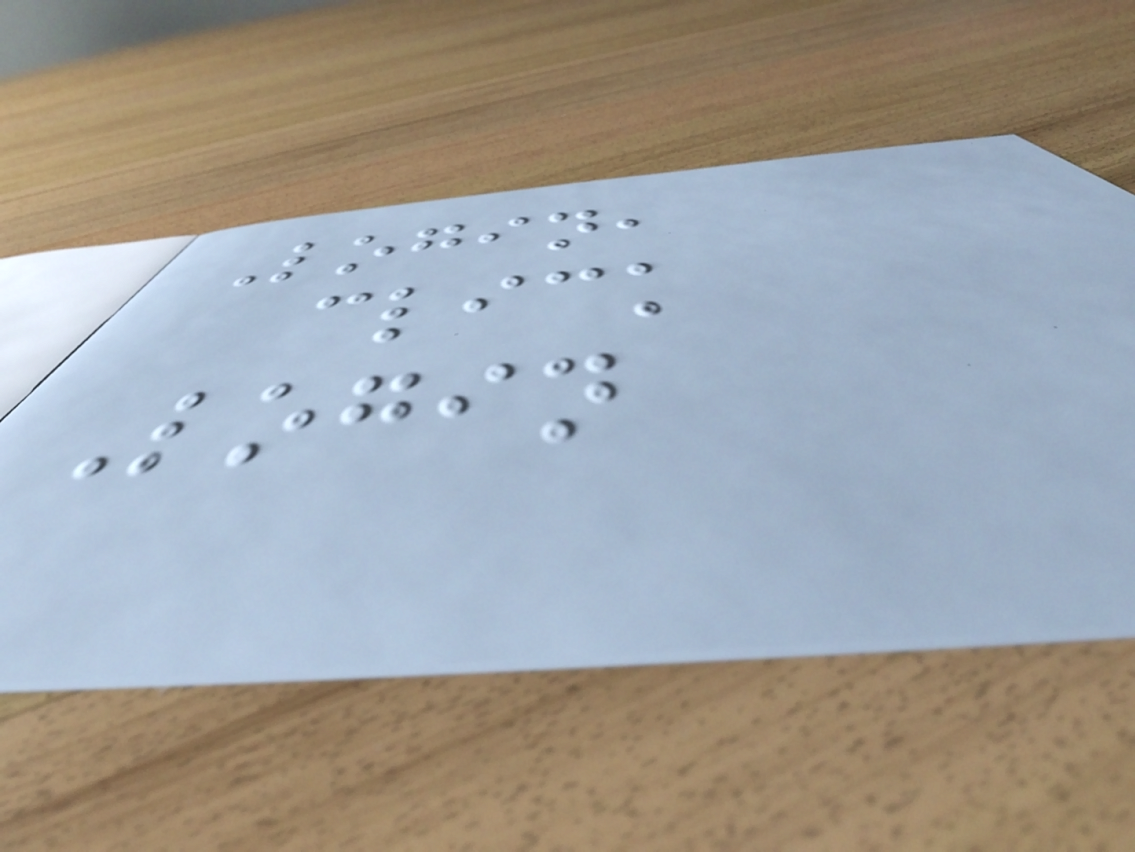Login,
click
Login
